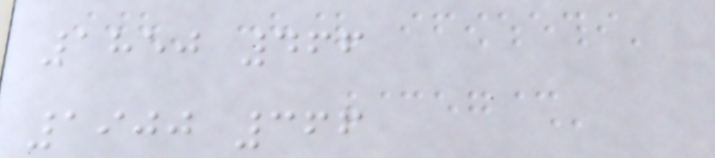1850 466
1900 366
